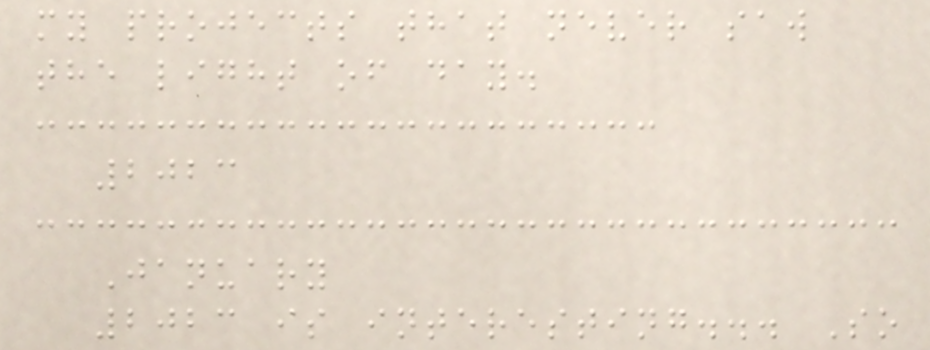my projects that never saw
the light of day.
2023
January
2023 is interesting... So
